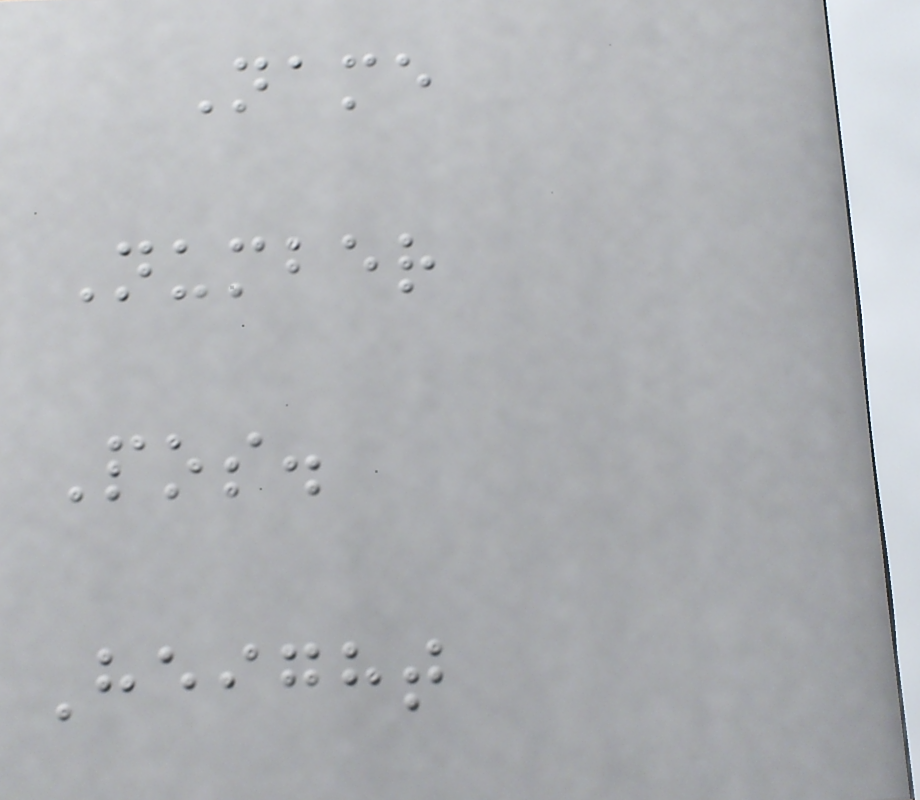Name
Number
Pos.
Height
